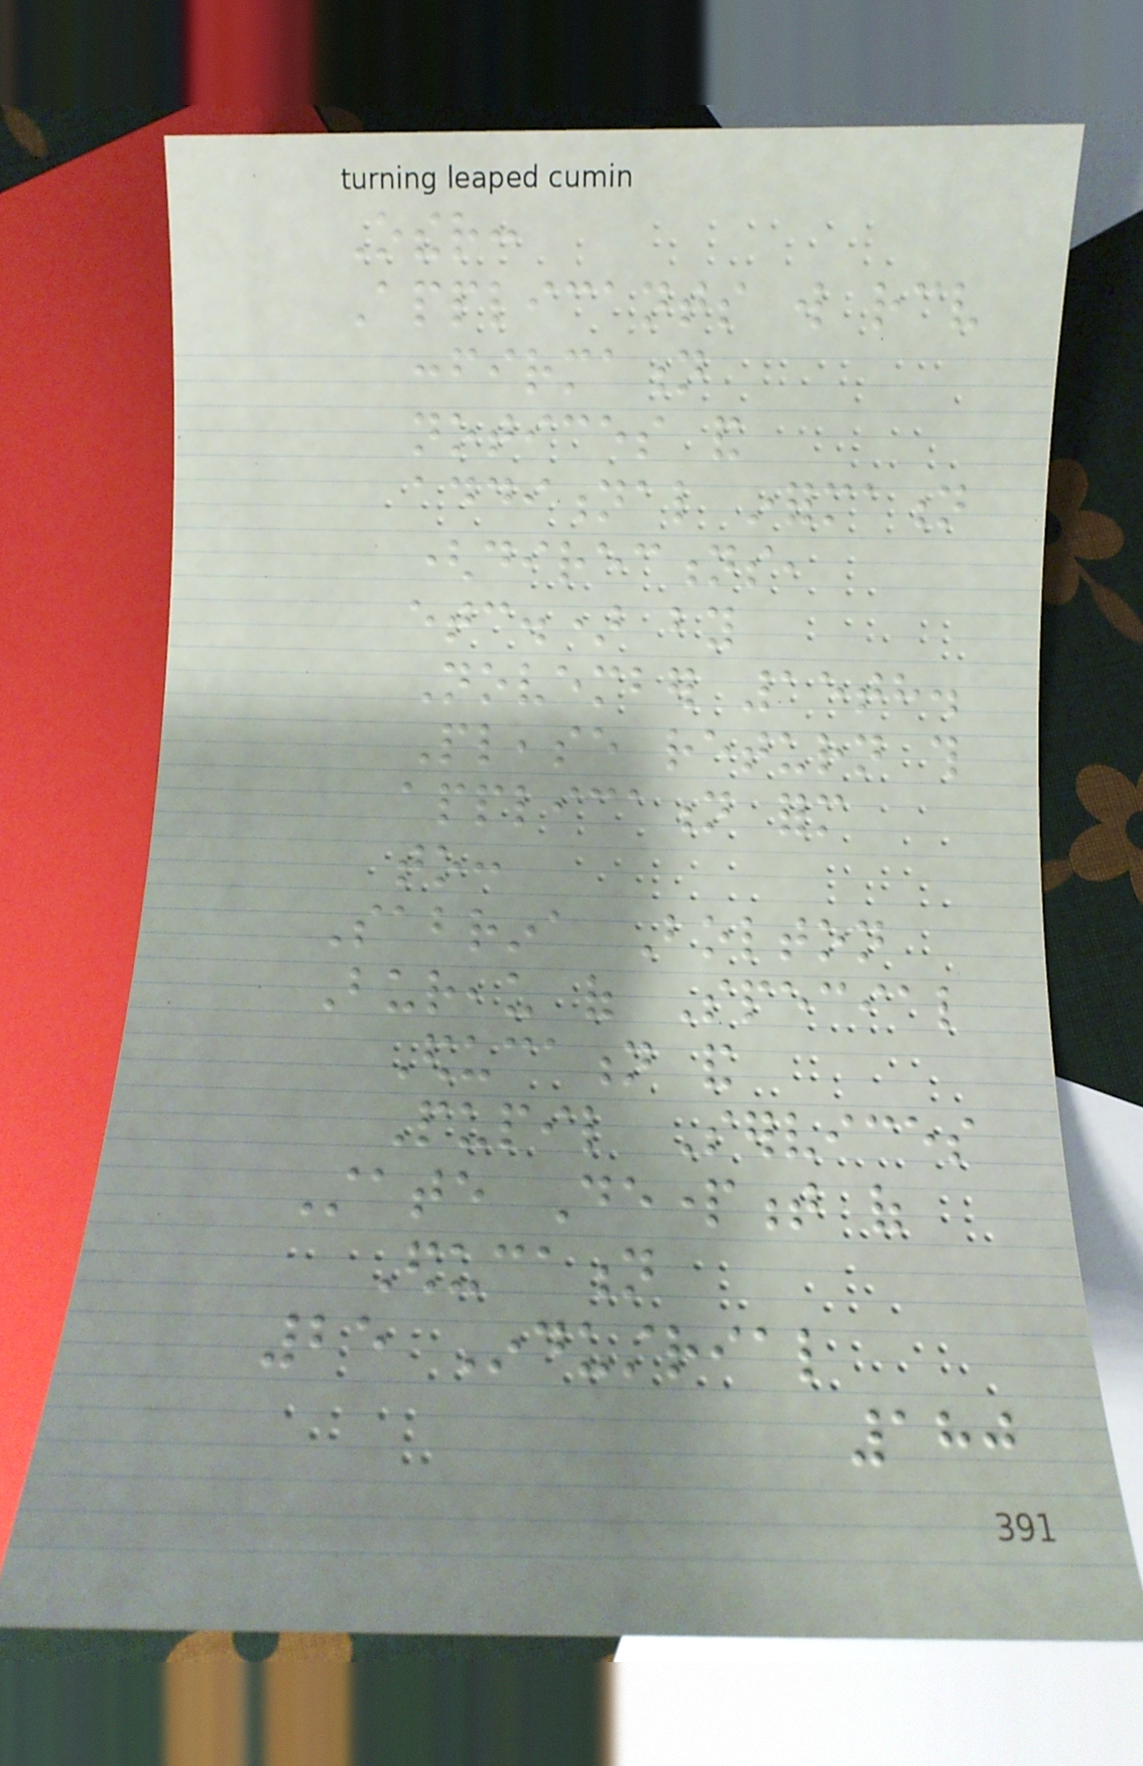Other:
Applicants will receive
confirmation
notices and
additional information
(directions,
etc.) by
November 15th.
Please return this
application form
to:
Sabrina Bolton
Bureau of Special
Education and
Pupil Services
State Department of
Education
25 Industrial
180
